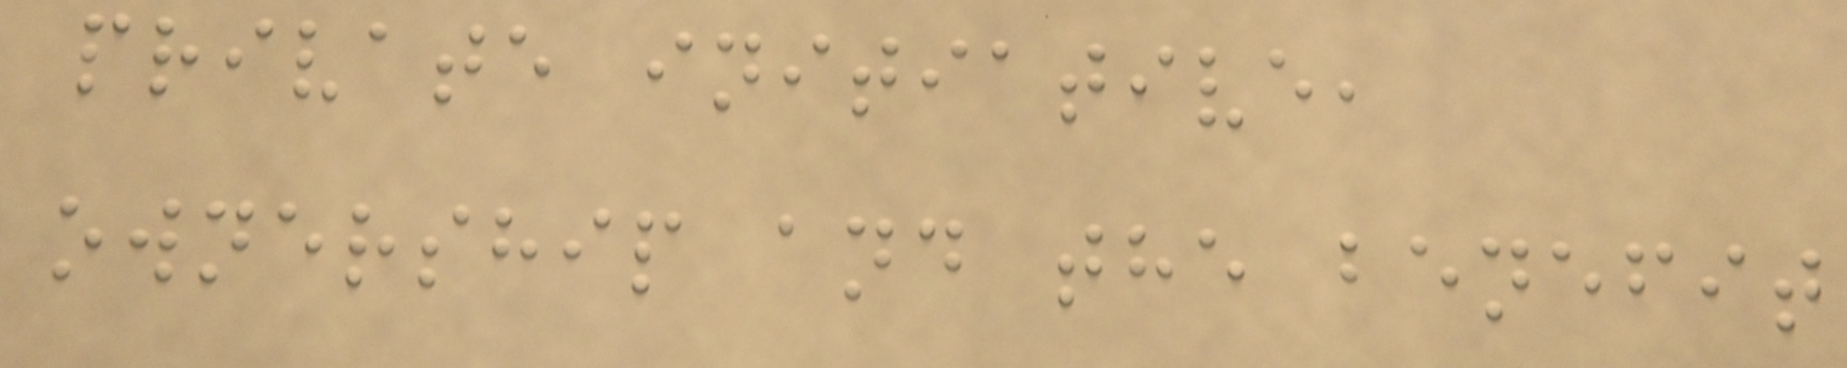private initiative,
ownership and the benefit
